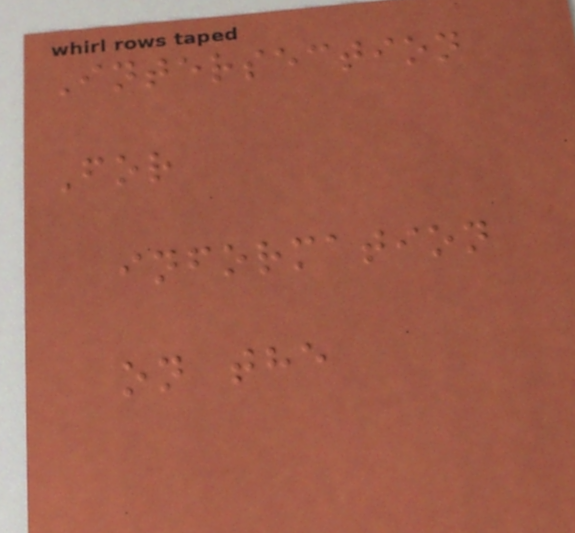Intersection
For
information
on the
